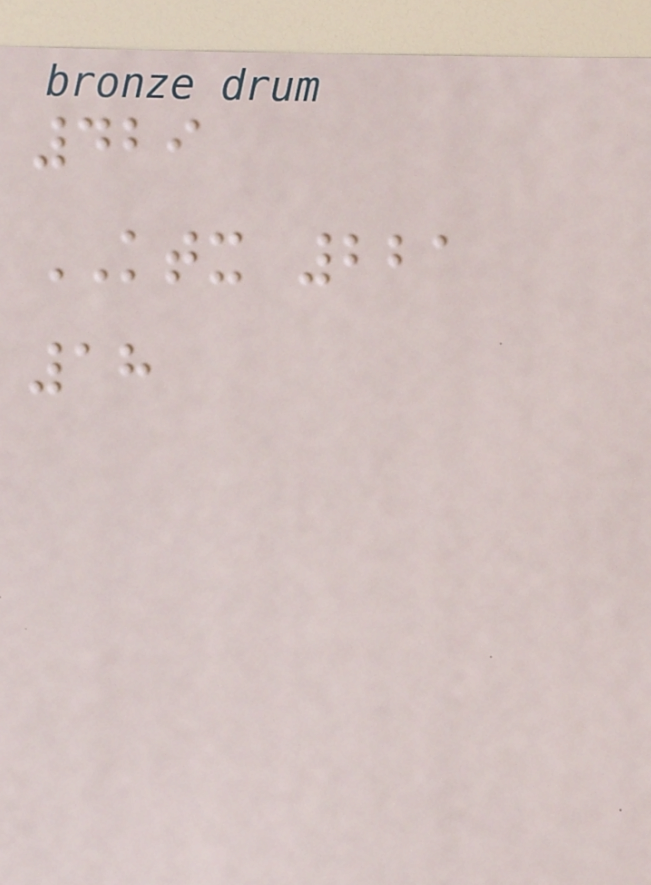429
KTX 221
18
